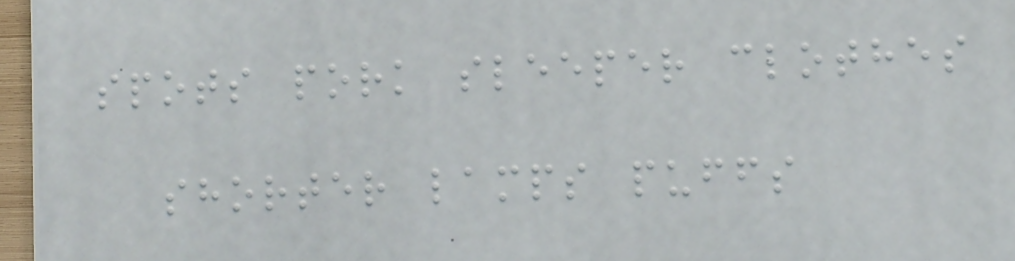spots pork sleeper clothes
shorter lamps puffs
